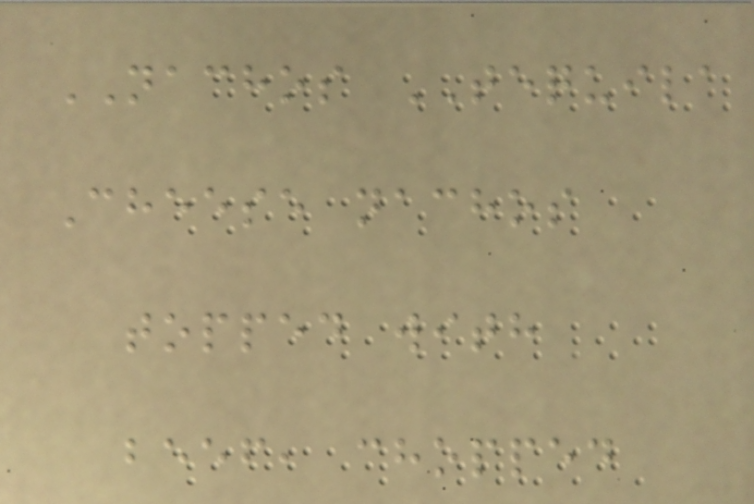NACHOS TEQUILA
Cheese nachos
topped with
beef, chopped
